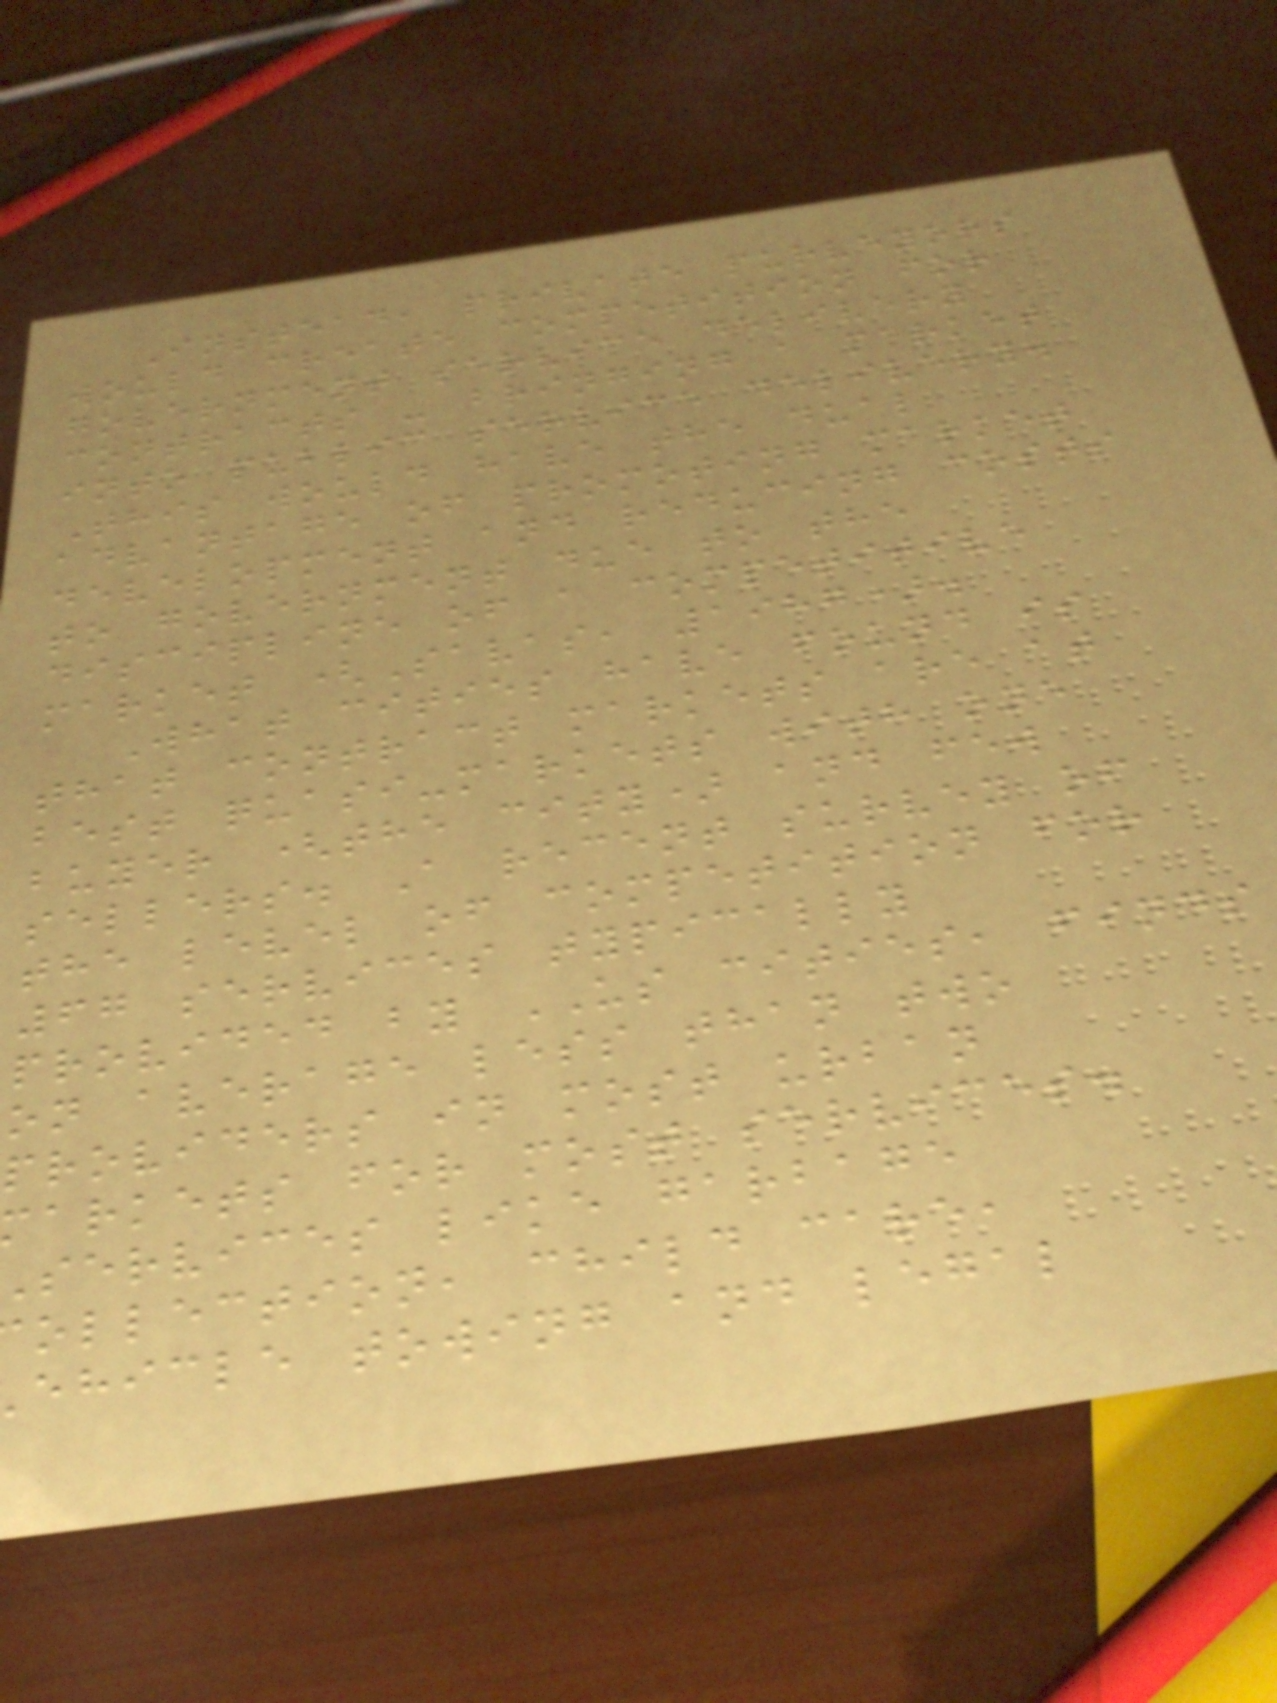Instead, private purveyors
would create competition for
government service delivery
contracts - bringing a market
into public service delivery.
This would have the dual
advantage of promoting market
development and reducing costs
to government due to the
discipline of a competitive
market (Savas, 1987).
What cities have found is
that contract markets are at
best quasi-markets with one
buyer (the city) and few
sellers. A recent survey of
the level of competition for
67 services typically
provided by US cities, finds
on average less than two
providers in most urban
arkets for most services.
services like garbage
ollection, child care,
ehicle towing and legal
